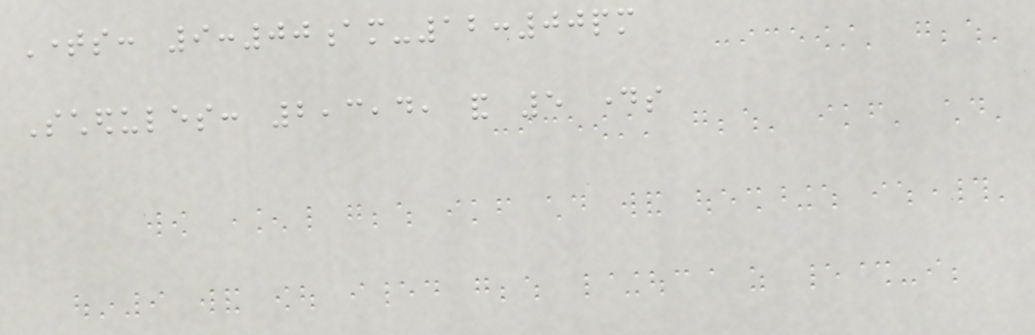Times: 9:00am-12:00pm
Schedules: 2,3,4, and 5 days
